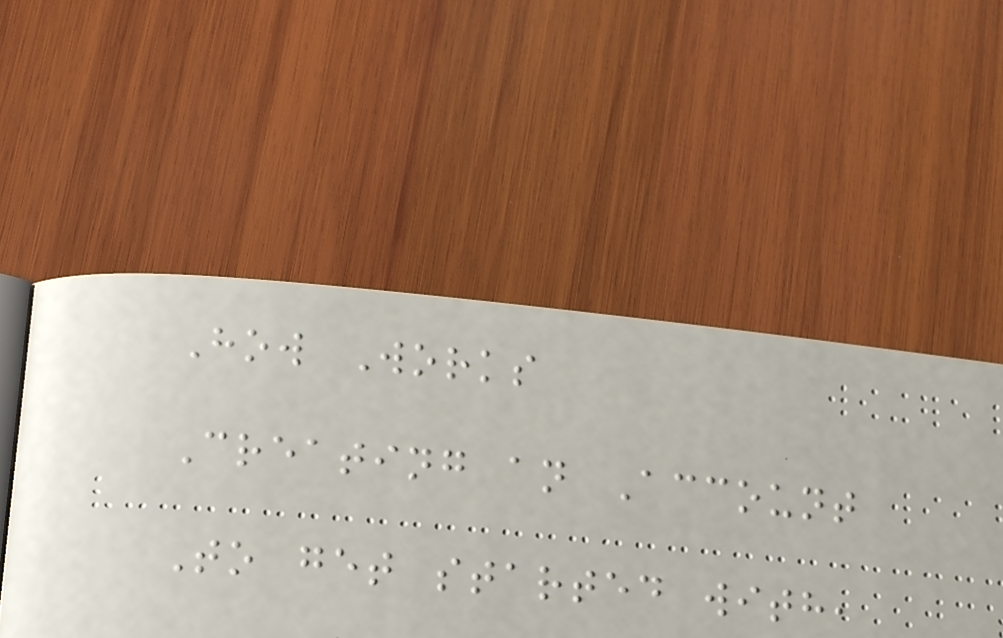How Works
Creating an Account
To get started with,
